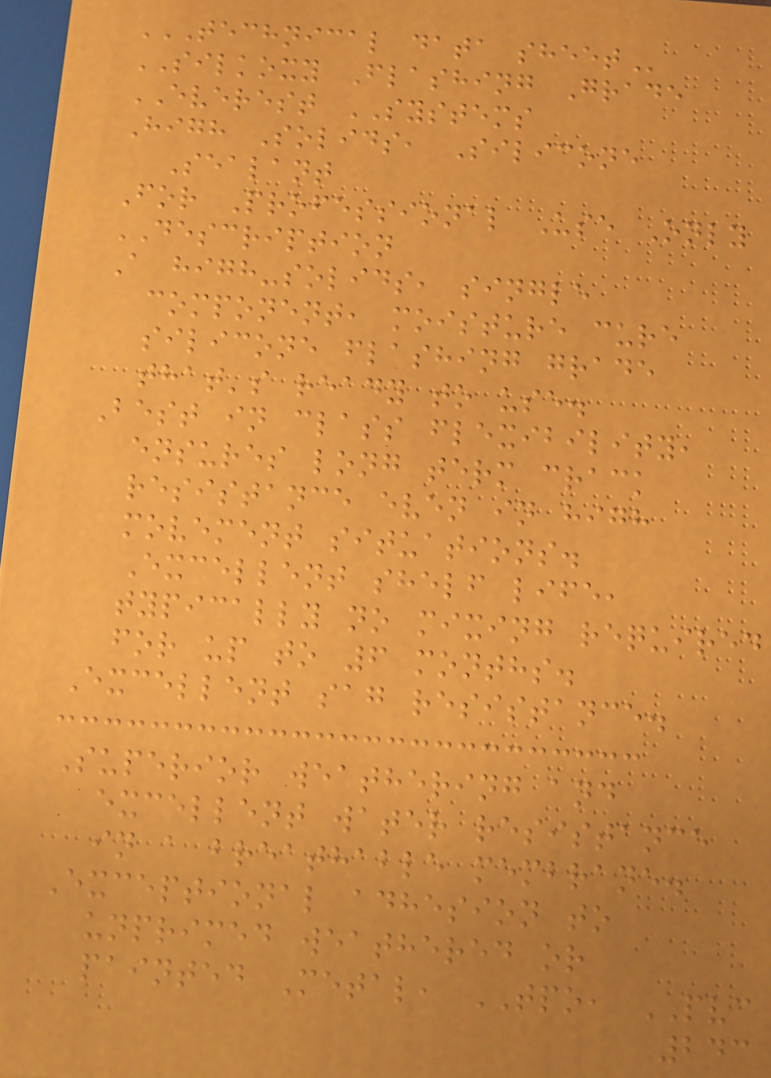TECHNICAL DATA SHEET
SILKOXY Flashing Grade
EVEREST SYSTEMS
High Solids, Silicone
Sealant
For Professional Use Only
DESCRIPTION
A high-solids, single
component, moisture cure
silicone flashing grade
that's ready to use.
Best in class flexibility,
ensures long term crack
resistance even in high
movement situations.
Excellent shelf life,
typically no mixing required
for up to 6 months.
Excellent sag resistance.
Superior weathering and
excellent water resistance
in a breathable membrane.
Exceptional adhesion to
unprimed weathered or
painted Metal, TPO, PVC
243
